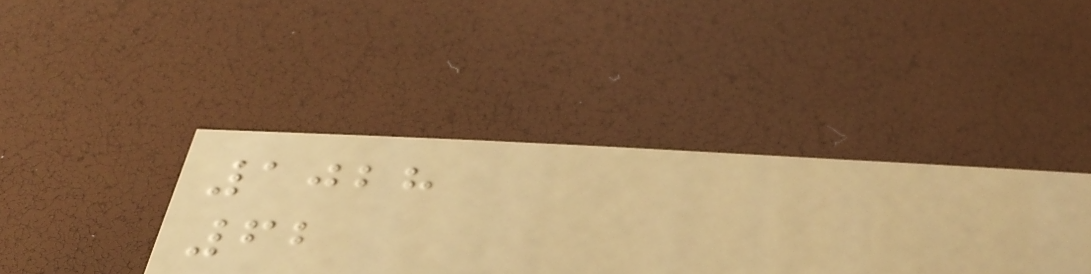1028
62
